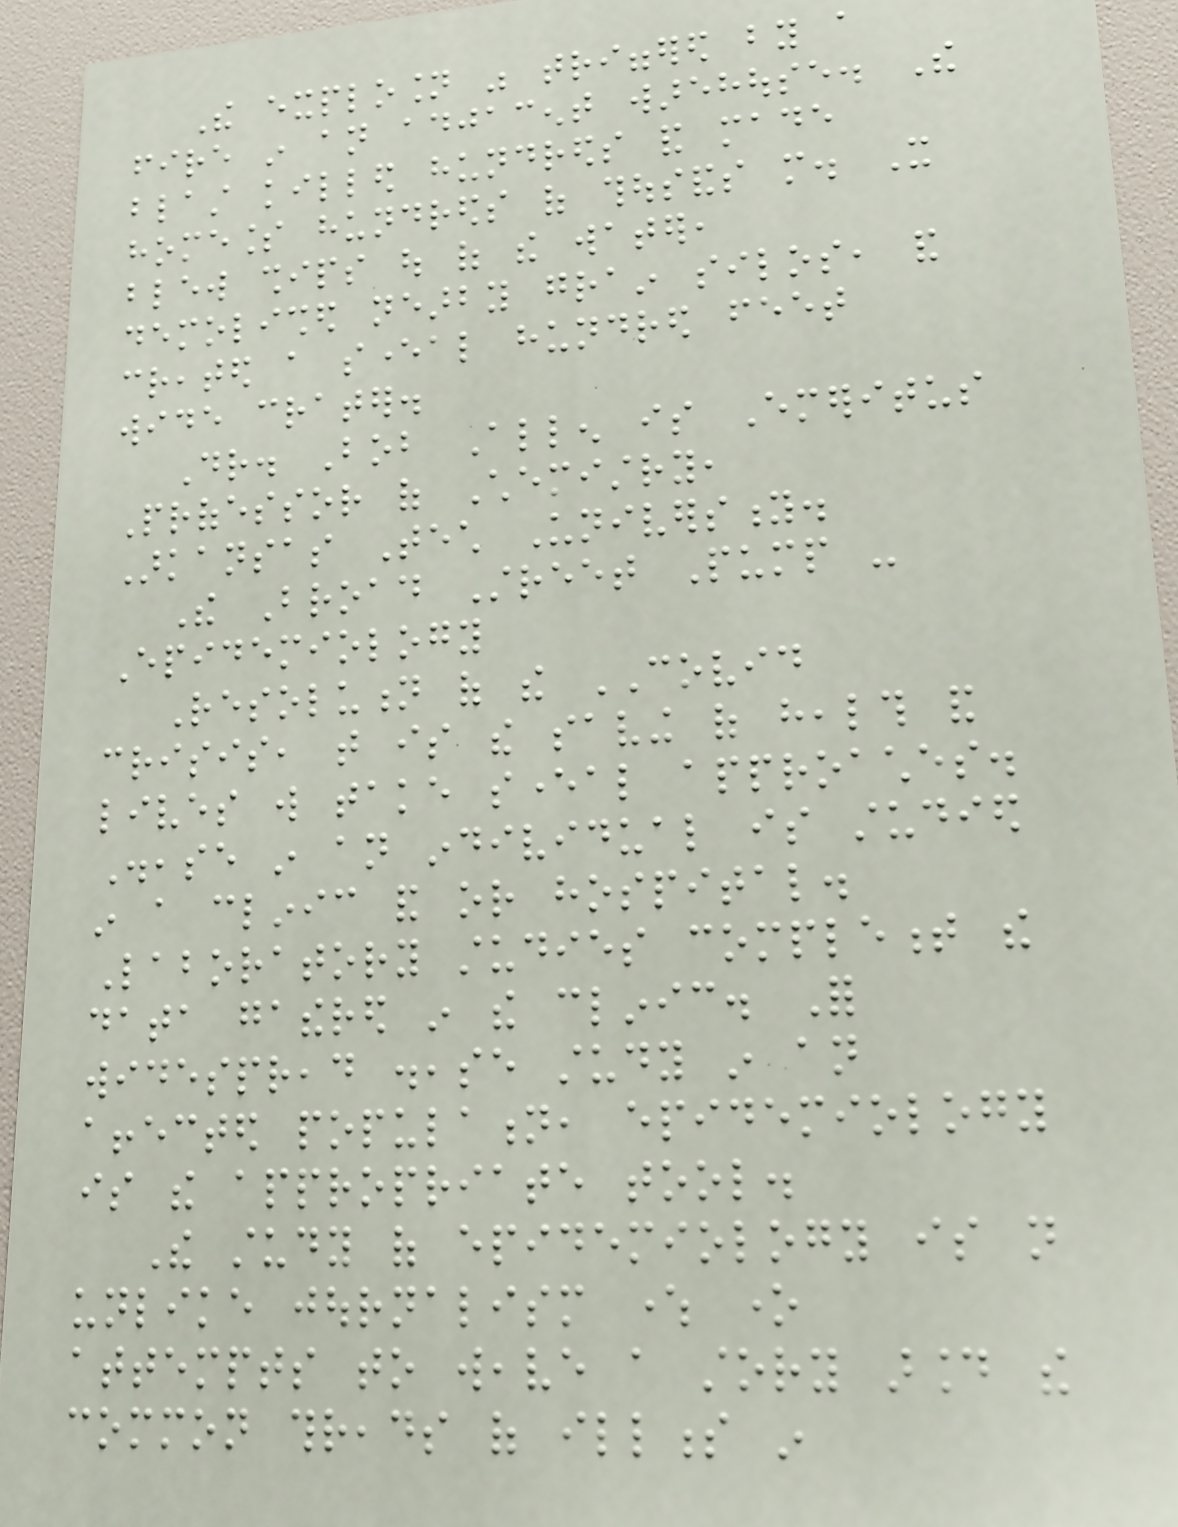The explosion was triggered by a
fire in an adjacent warehouse. The
blast killed hundreds and made
homeless hundreds of thousands more. It
blew ships out of the water,
demolished nearby grain silos, and
created a several hundred feet
wide crater.
Dr. Bob Allen is Emeritus
Professor of Chemistry,
Arkansas Tech University.
The Broad Street Pump -
Epidemiology
Resolution of the COVID
crisis, that is the saving of health and
lives will take several approaches.
Disease in an individual is studied
in a clinic and or hospital.
Laboratory studies complement the
data gathered in the clinic. For
widespread disease study in an
affected population, epidemiology
is the appropriate tool.
The study of epidemiology is not
unlike journalism where one
attempts to weave a story around the
common threads of illness in
